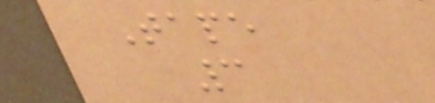Tape
3
